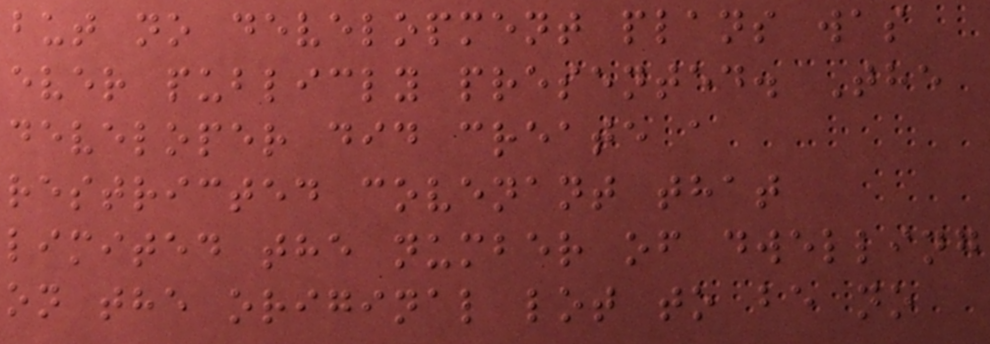but no development plans was
ever publicly presented. The
developer did create a
restricted covenant that
limited the number of dwelling
on the original lot to be no
